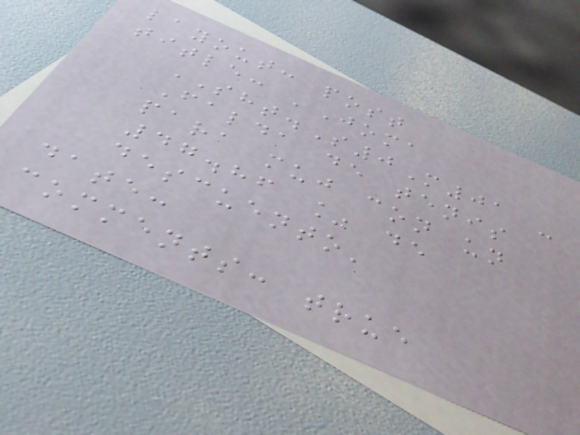layout: post
title: 'Joma
SHT.S0M01 -
Falda de tenis
para muj con un
47.86 % de
descuento'
date:
comments: true
